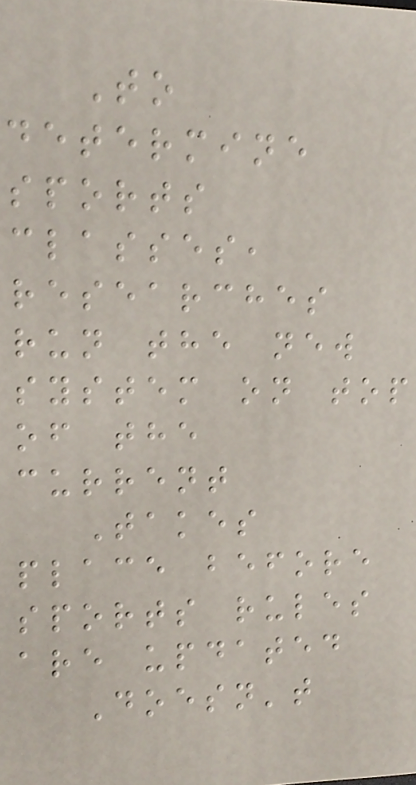To
determine
sports
classes,
researches
run the new
system on top
of the
current
Takes
place before
sports rules
are updated
Doesn't
